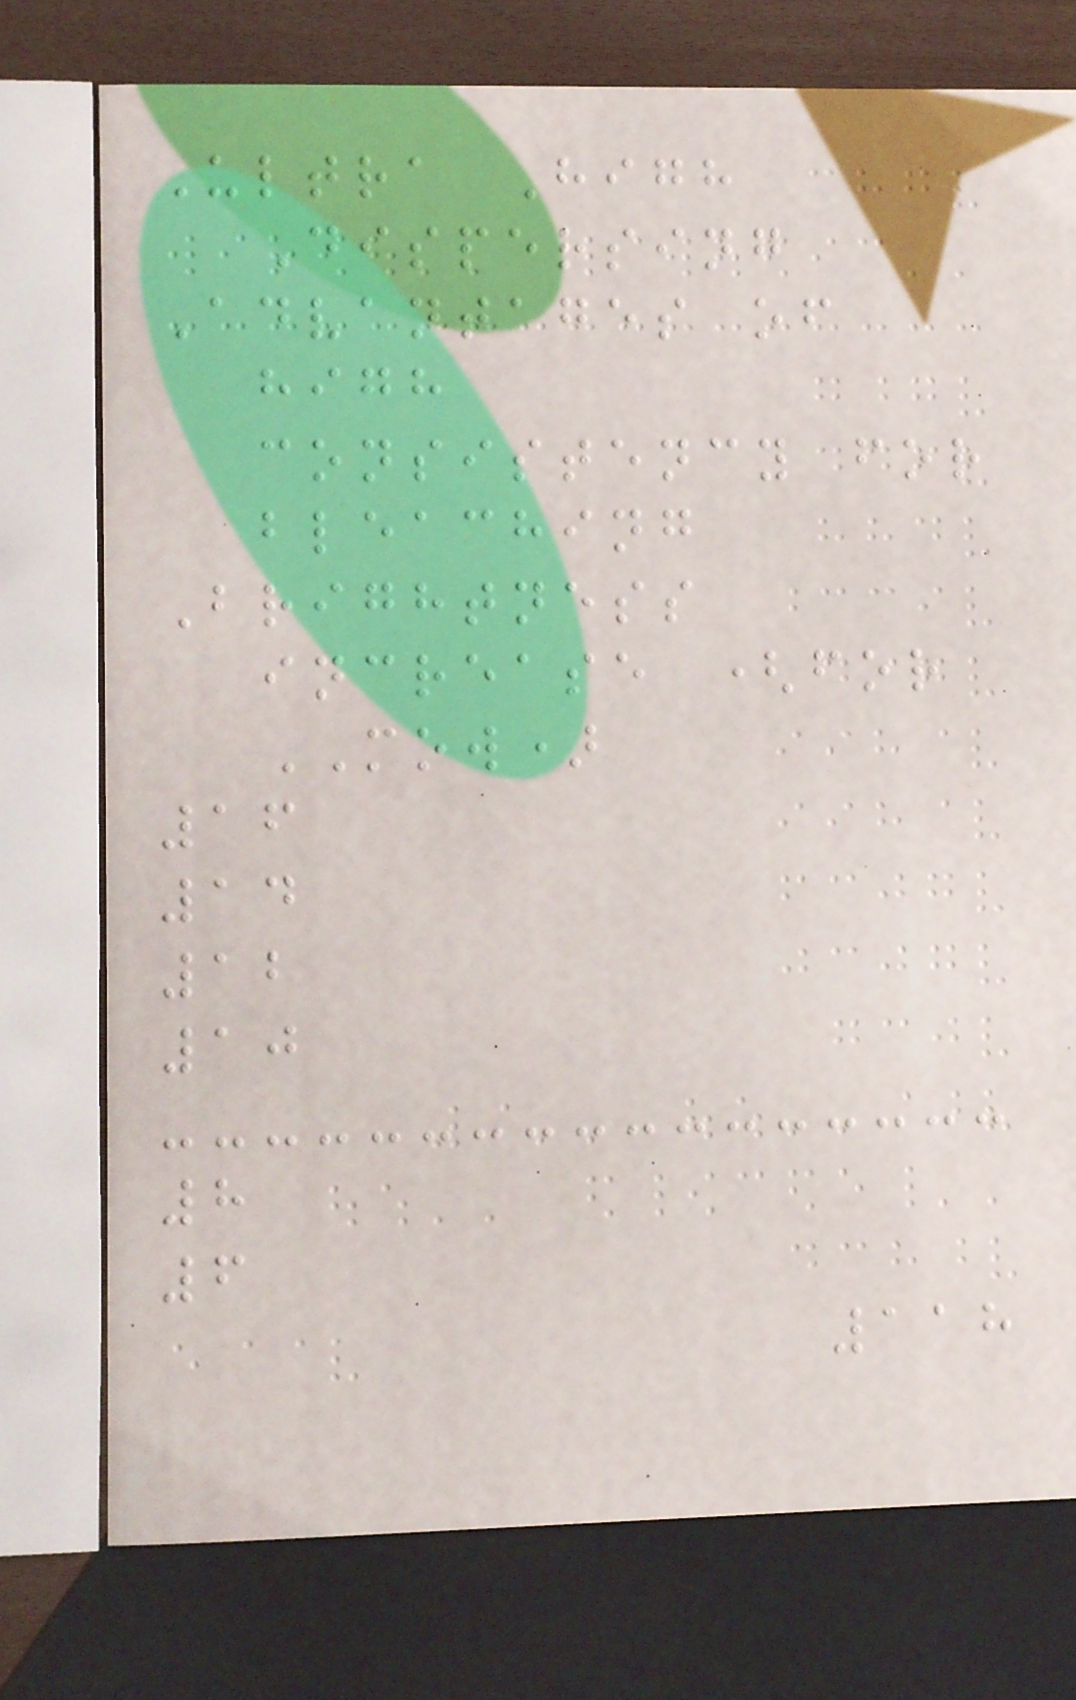Ultra High
Dispersing
Advantages of
high
consistency for
bleaching
Brightness
increase (for
MOW)
16
14
12
10
8
6
118
